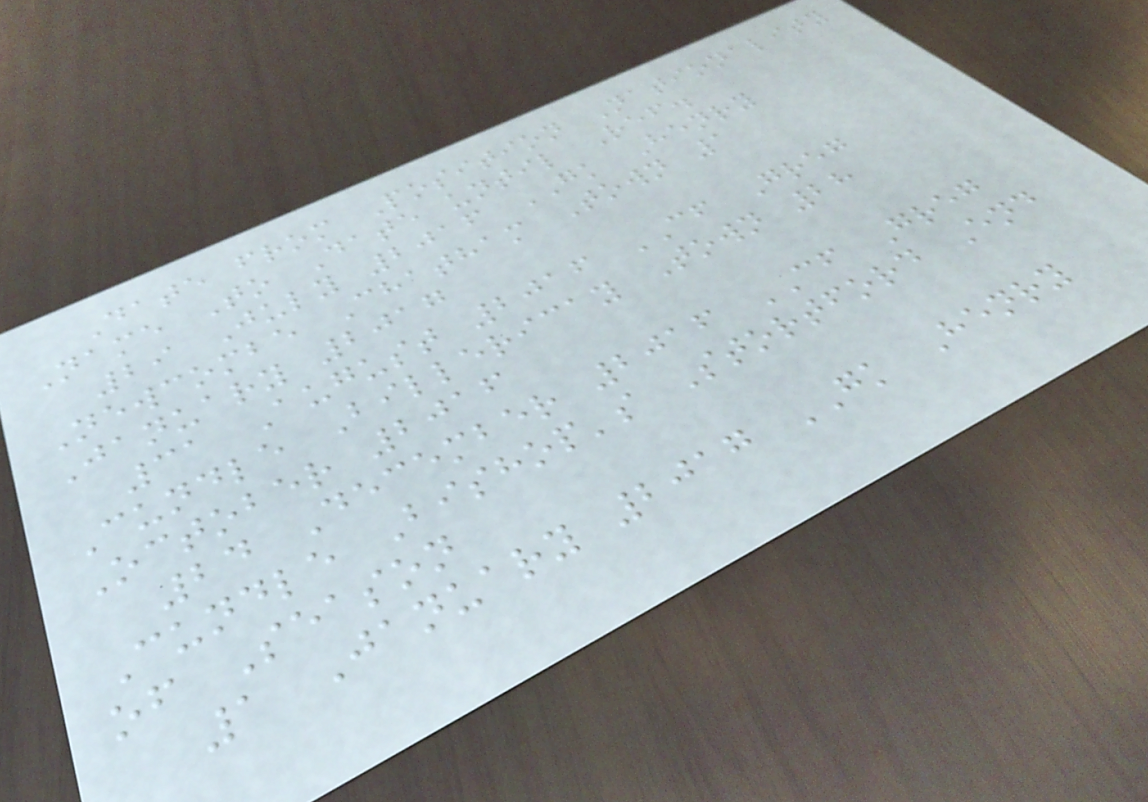Date from Position Nationality
Name To Date until Ref.
29 July 2016 GK Henry
Newcombe Chatham Town 1
January 2017
31 August 2016 CF Greg
Cundle Billericay Town 28
October 2016
24 December 2016 CF Greg
Cundle Bishop's Stortford End
of Season
1 January 2017 GK Henry
